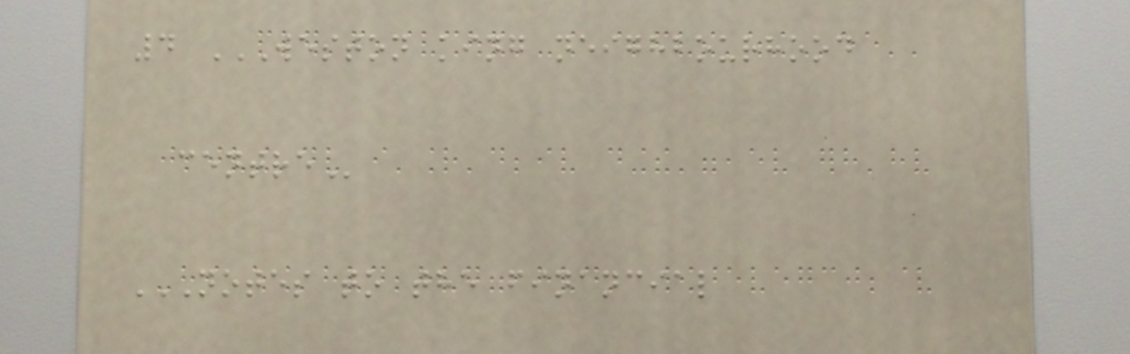4 WESTON KING NEIGHBOURHOOD
CENTRE
NOTES TO THE FINANCIAL
